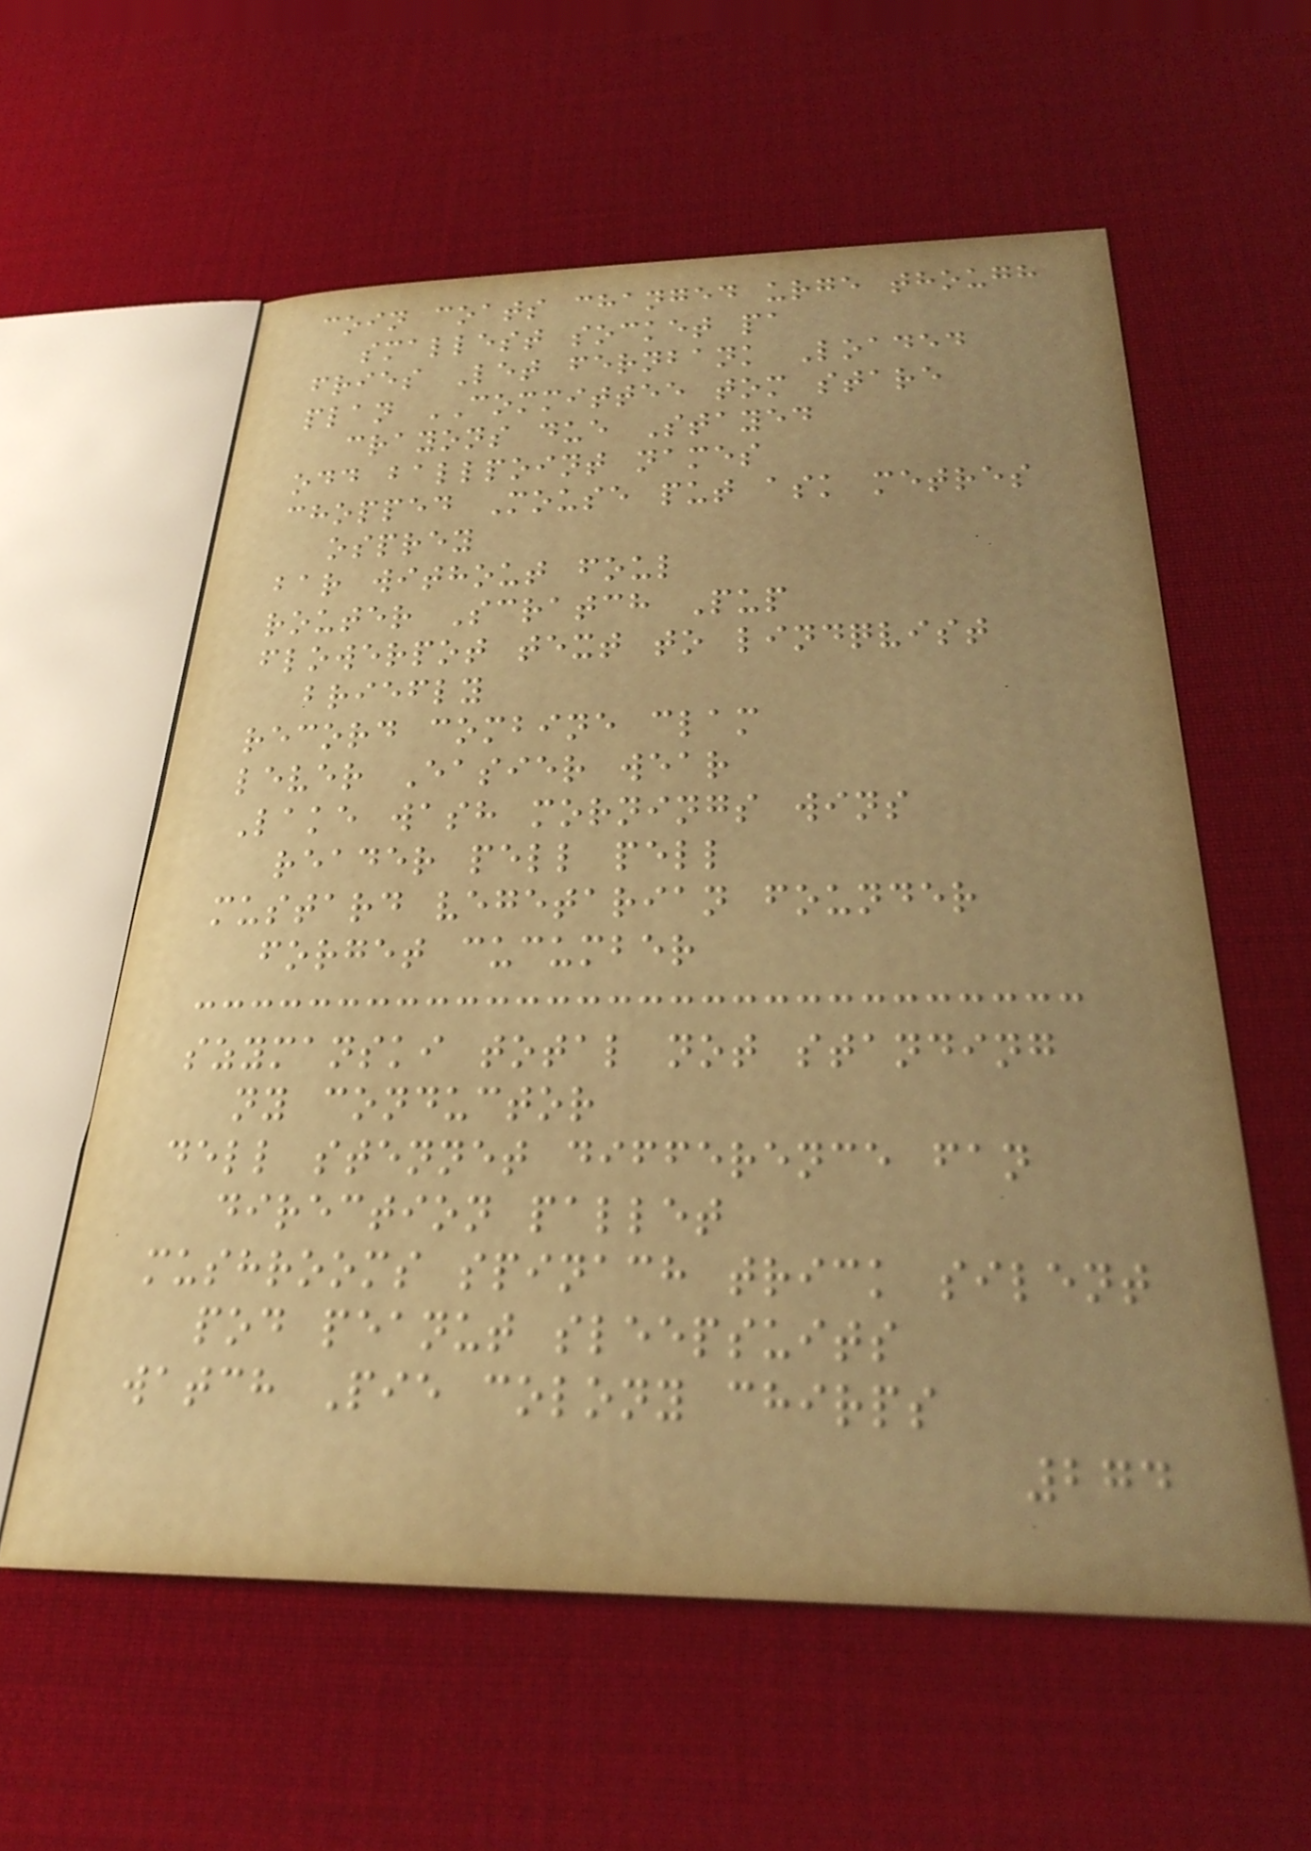coin coats changed urge though
smallest socket pa
fries Let fernbank Loaded
plan COMMITTEE tom stare
crayons due Stayed
odd ballpoint names
chopped Mouse put ask metres
osprey
bar without foul
router Scratch Pup
flowerpot text to lindqvist
briefly
record combine clam
lever Easier wear
Lake wash mornings wins
reader pell pell
mustard vegetarian founder
forget cucumber
szymanski total not standing
ny conductor
dell stennet difference fan
direction pallet
mushrooms spinach trick silent
pod peanut sleepsuits
watch Pie colony chirps
274
